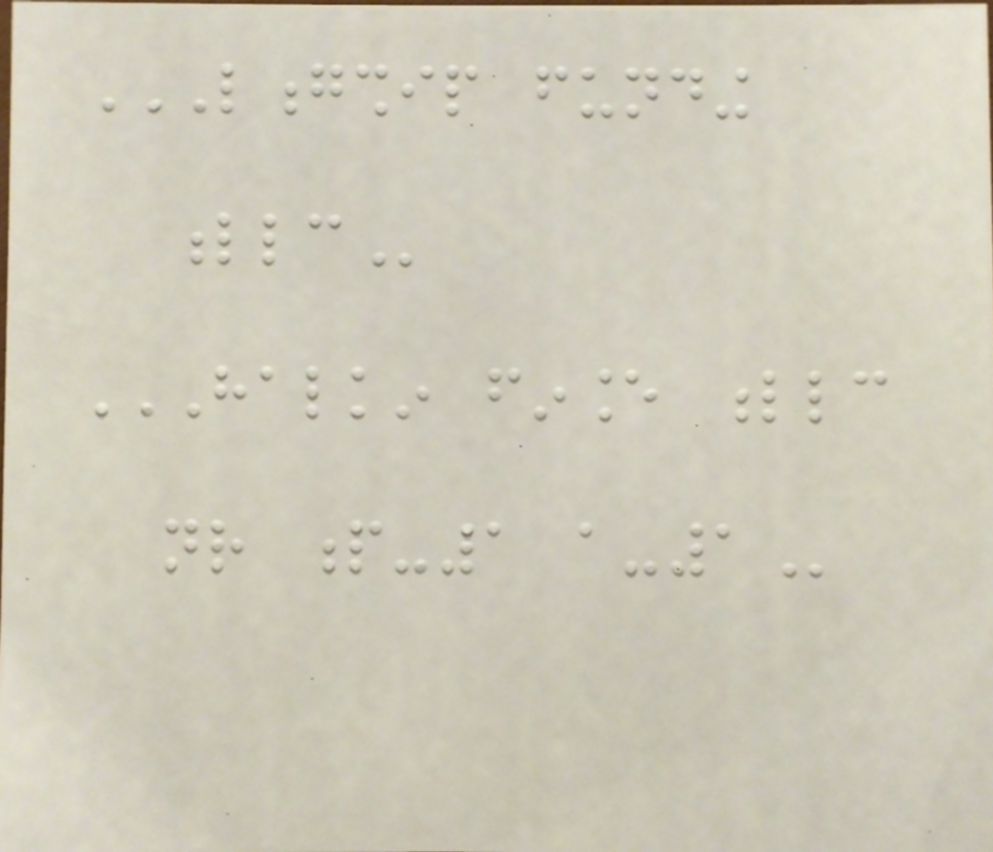LONGSHIP FUNDING
LLC
HALKIN FINANCE LLC
NR P-1 A-1
